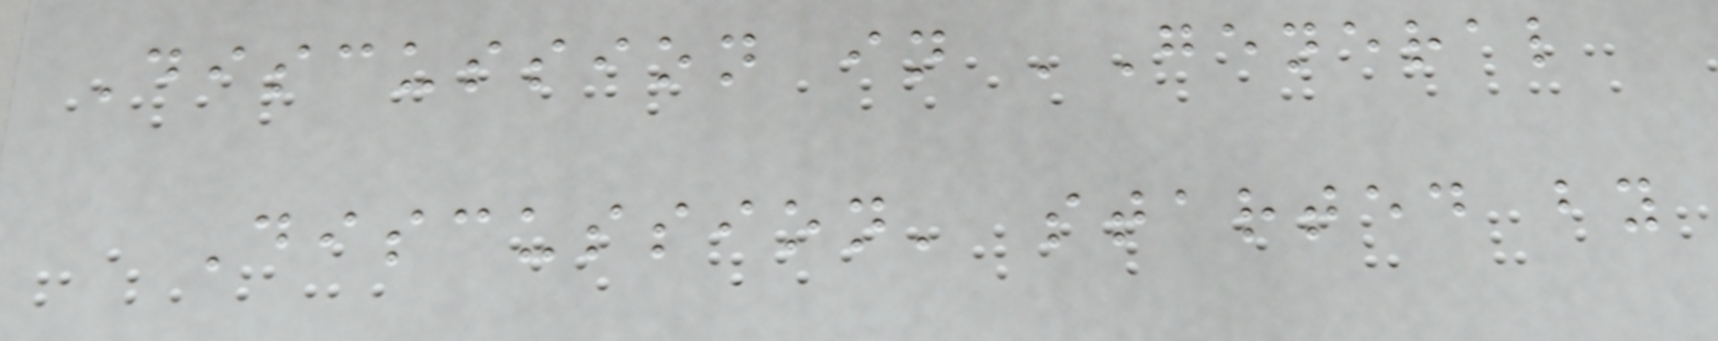Discussion in 'General
Discussion' started by
